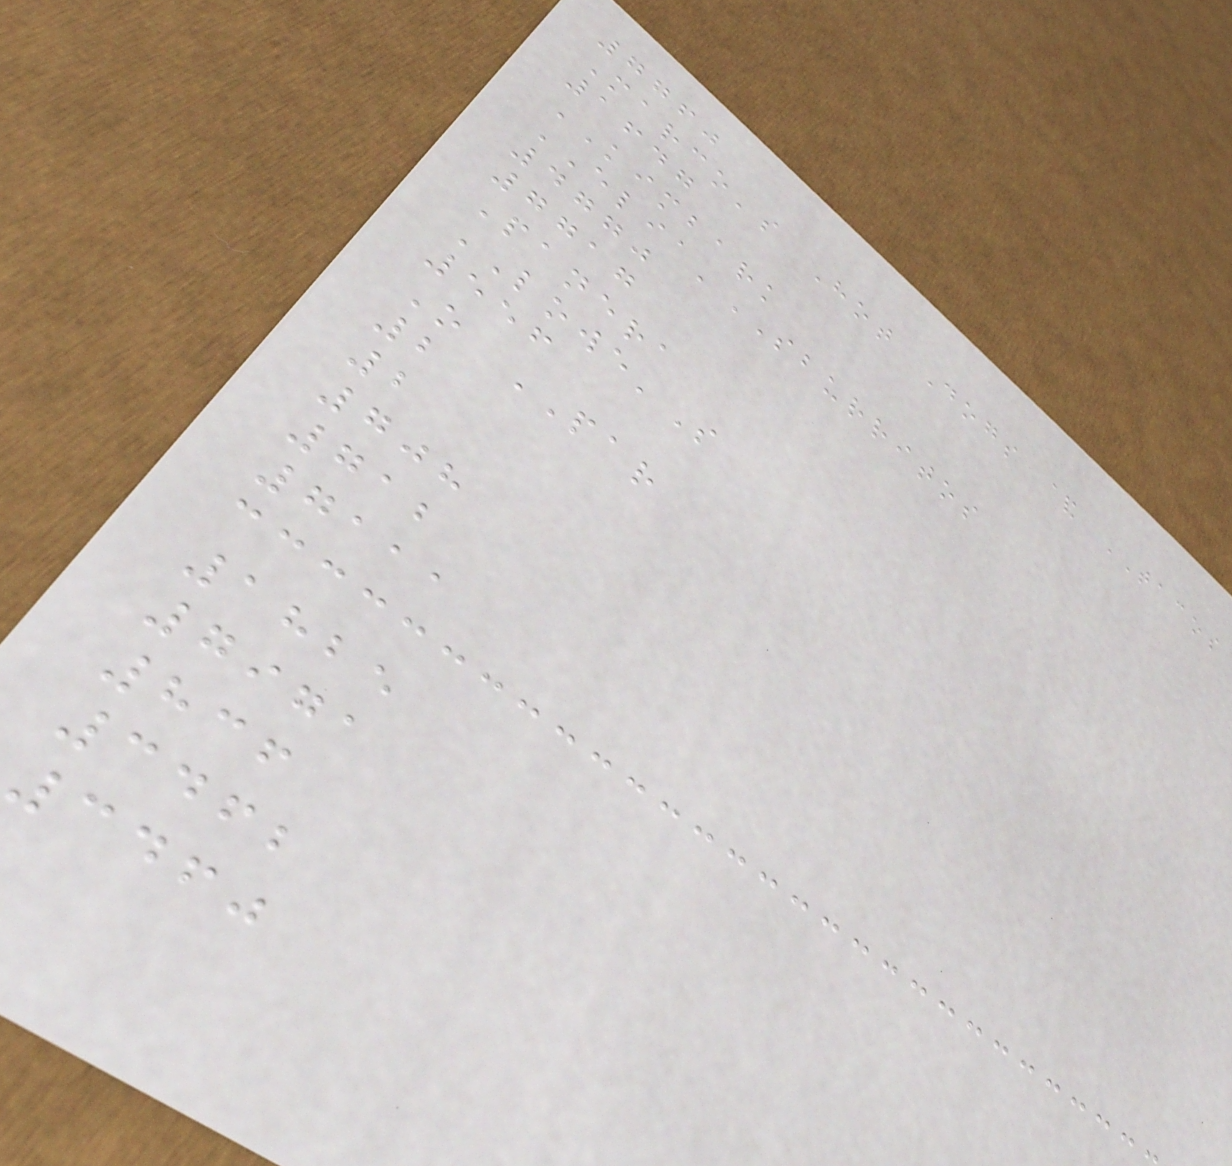7760
Marco's Hot Dogs & TACOS
1647
KIMBARK
ELIA'SBURRITOS
4770
7717
Panera
LOWE'S
556
O PAR
2
2
708
712
7111
1825
7971
836
3462
3460
